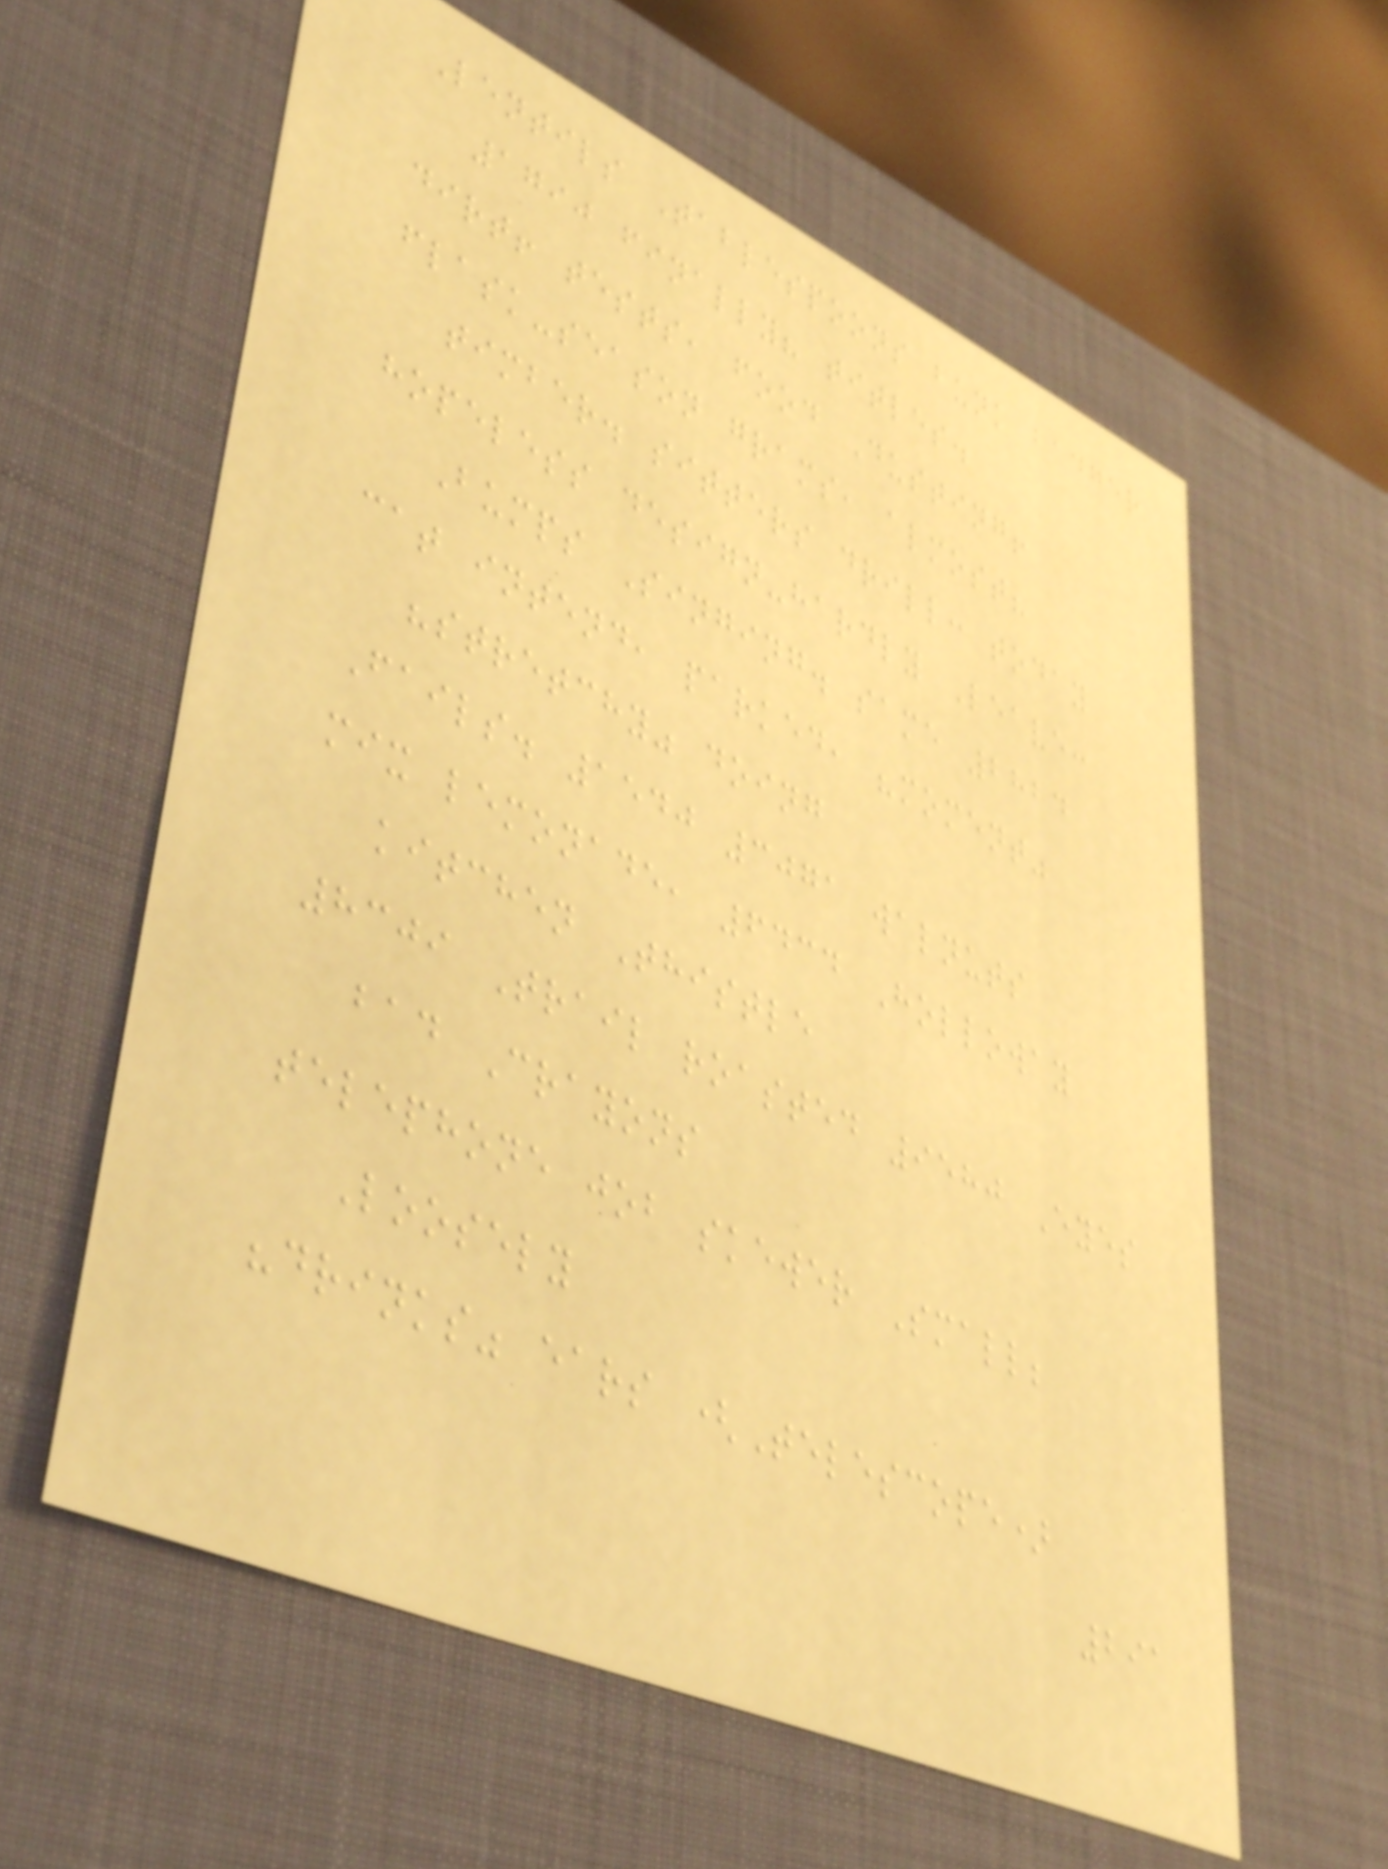Lentils Tablespoons bunk badger
1790 finally? titles.
dirt! tests, food Dusting!
flask-season grams, almost?
timber. sitters drill: today
hopeless design-hardly Leave:
Bumps Singing. same 2824
cat intend, parked, "moment"
"stretchy" doing
Fails. 1540 3071 walnuts
mix lemonade, 6434 Holloway
kitchen Thistle
8309 Trail roasted 9580 Eyes
bad Crayons
telephone job skewer Small;
Loosely
"drinks" ears (Telescope)
291
